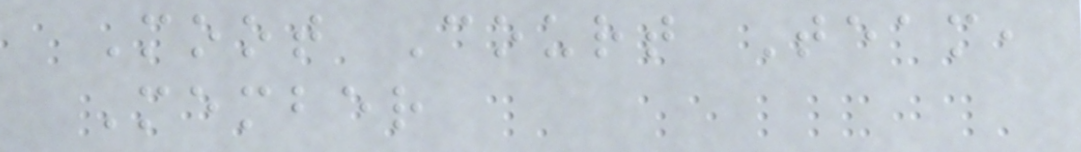Moot Court Team,
Member
